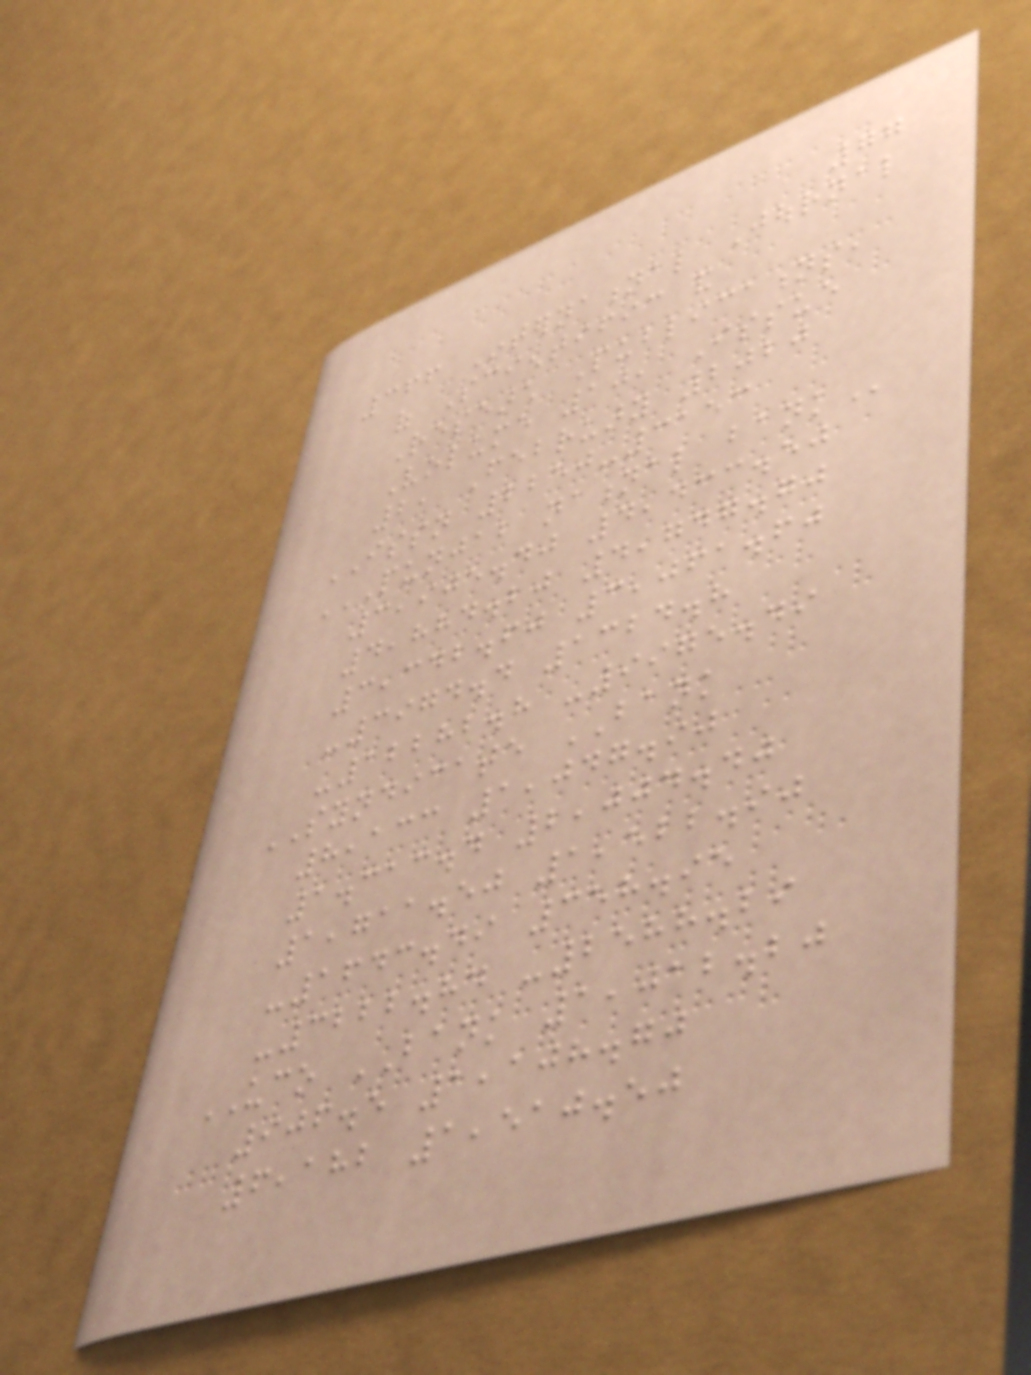77
366 International Journal
of Scientific and
Research Publications,
Volume 10, Issue
2, February 2020
ISSN 2250-3153
PUNJAB NATIONAL BANK
3,905.40 4,433.50
4,884.20 4,747.70
3,342.60 3,061.60
-3974.4 1324.8
-12282.8 -9975.49
SYNDICATE BANK
8,133 1,047.90
1.313.4 2,004.40
1,711.50 1,522.90
-1643.49 358.95
-3222.84 -2588.29
UCO BANK 1,012.20
906.5 1,108.70
6,182 1,510.50
